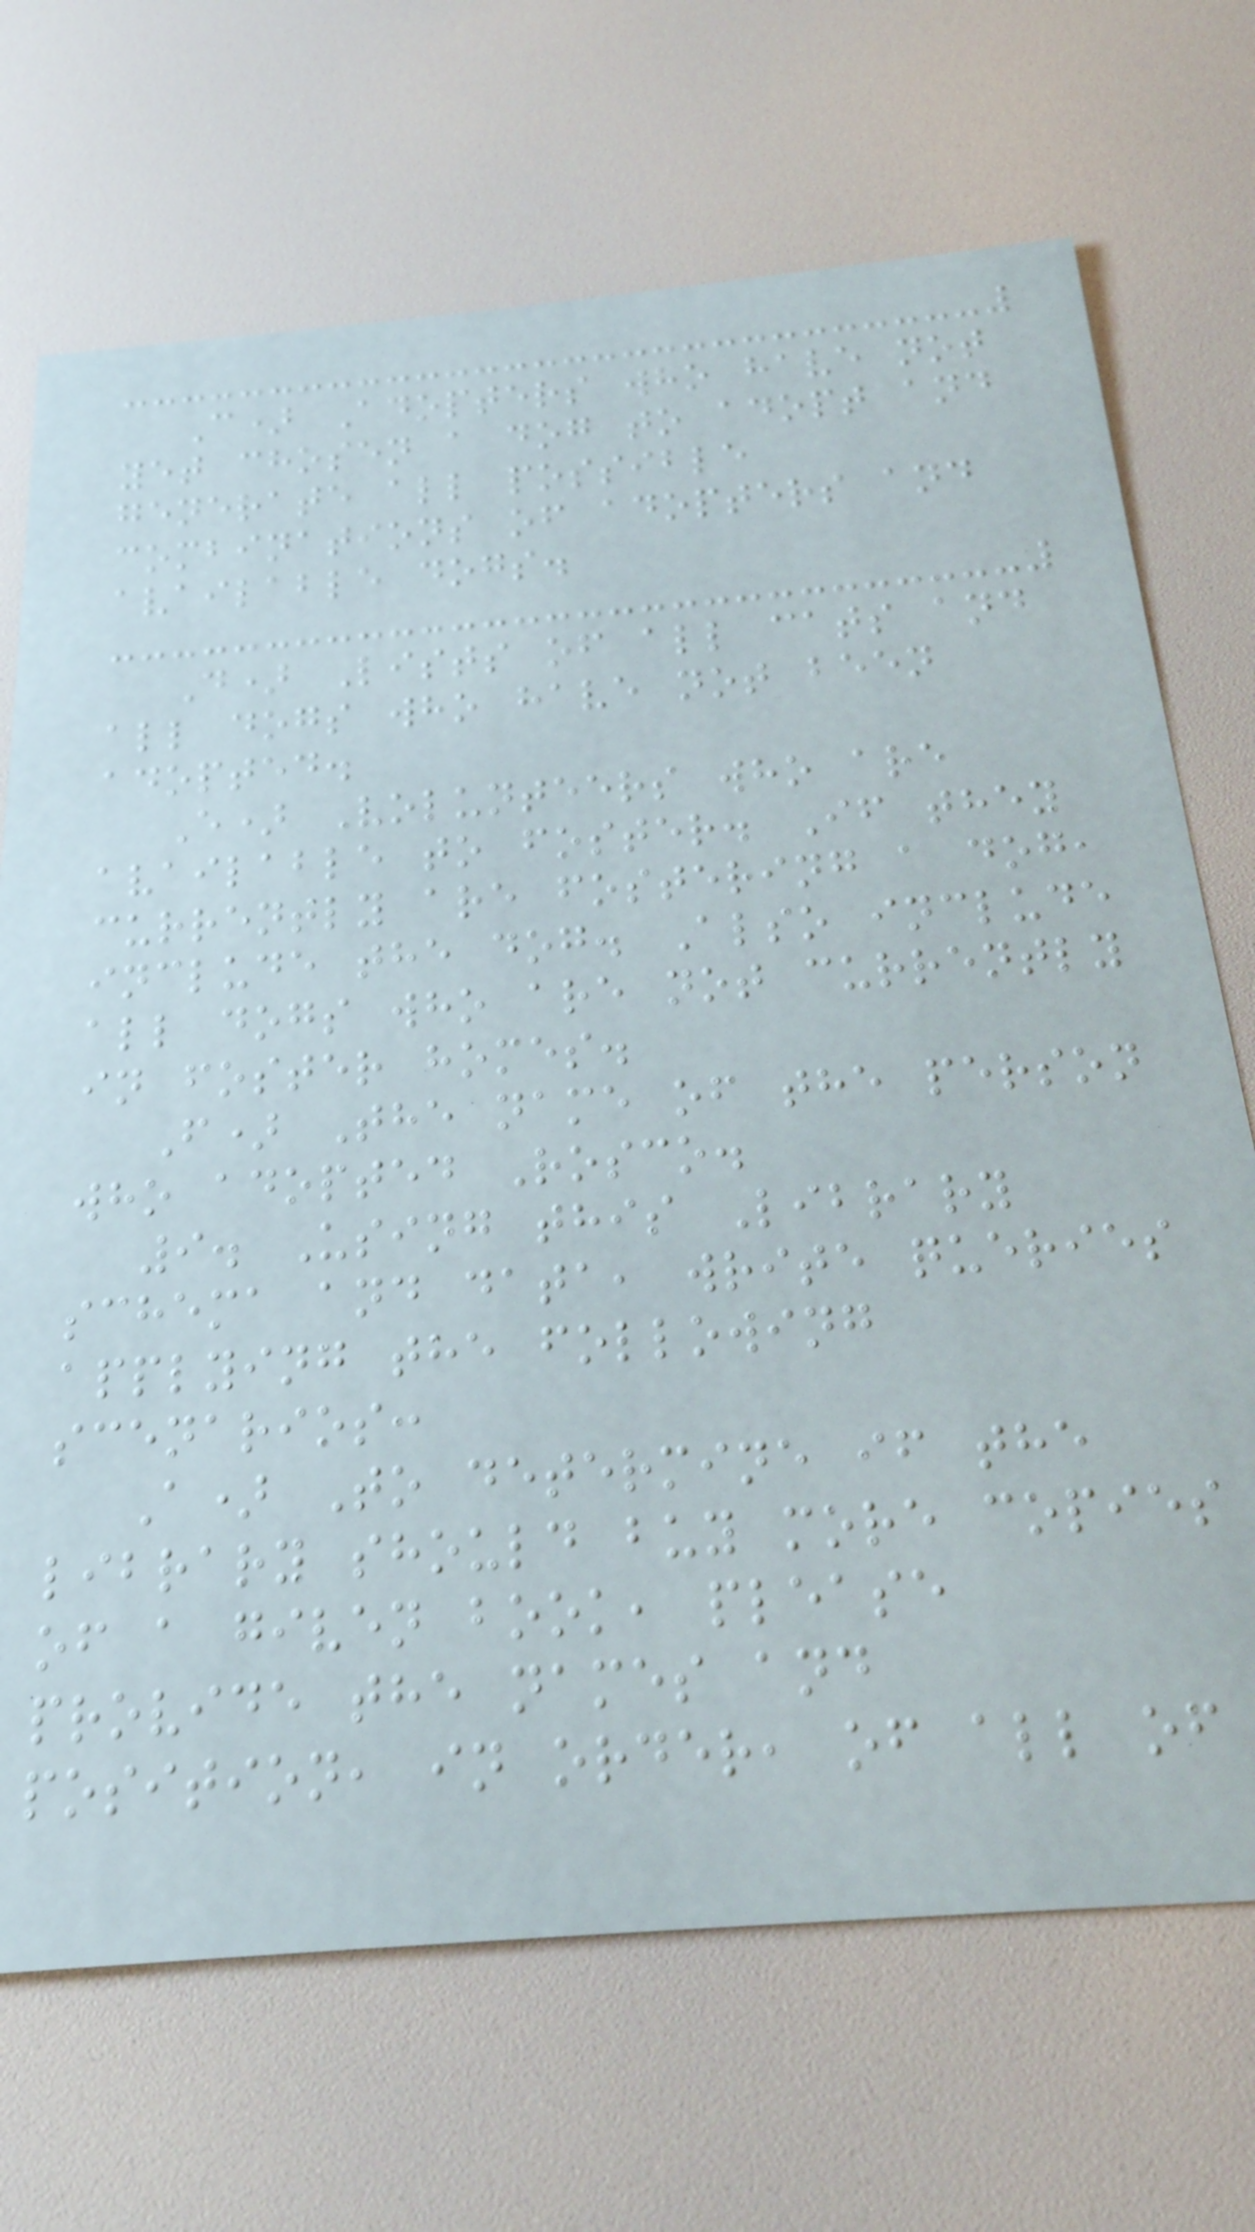C) Adopters who have not
yet chosen a dog to adopt and
generate all possible
combinations of adopters and
available dogs.
D) Lists of all cats and
all dogs who have not been
adopted.
E) Volunteers who are
available to foster. If they
currently are fostering a dog,
include the dog. Also include
all dogs who are not currently
in foster homes.
F) The name of the person
who adopted Rosco.
9. Using this Library
schema and data, write queries
applying the following
scenarios:
A) To determine if the
library should buy more copies
of a given book, please
provide the names and
position, in order, of all of
